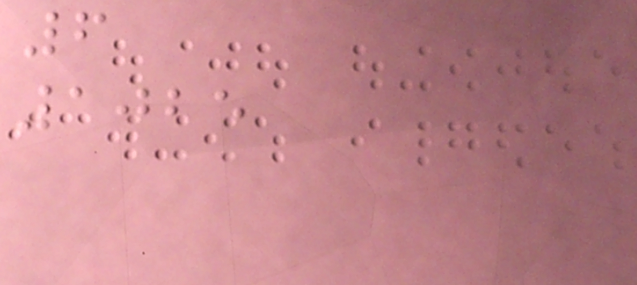6
1025
